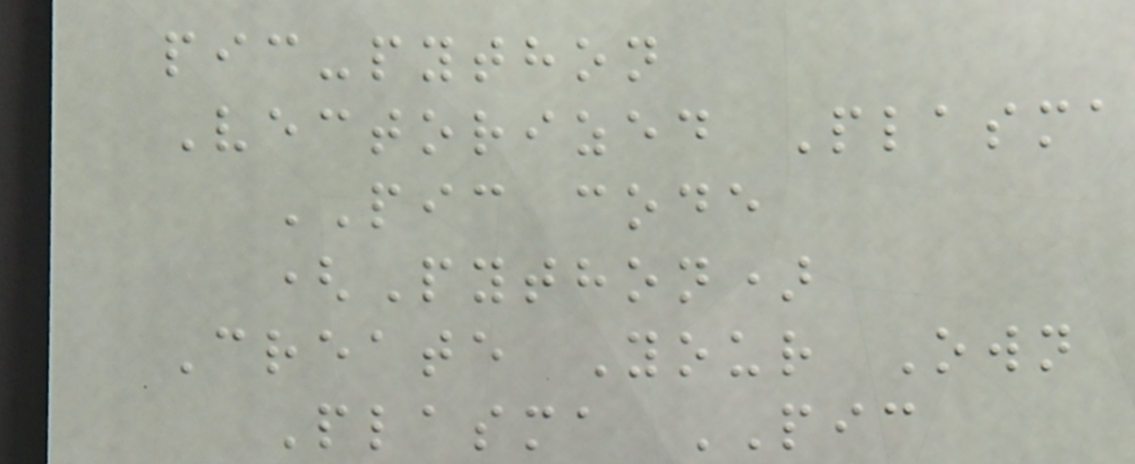pic-python
Vectorized Plasma
PIC code
(Python)
Create Your Own
Plasma PIC
